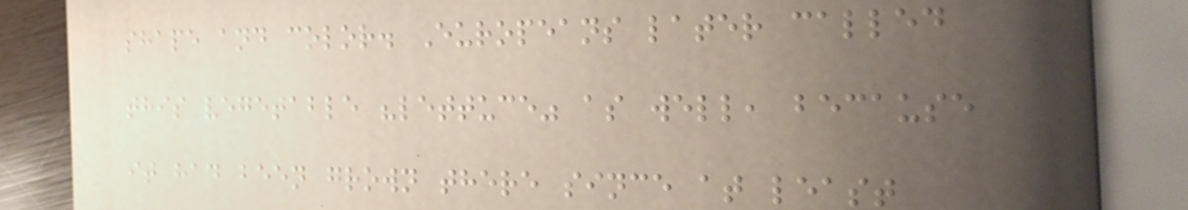shape and color. Europeans later called
this vegetable "lettuce" as well, because
it had been grown there since at least
